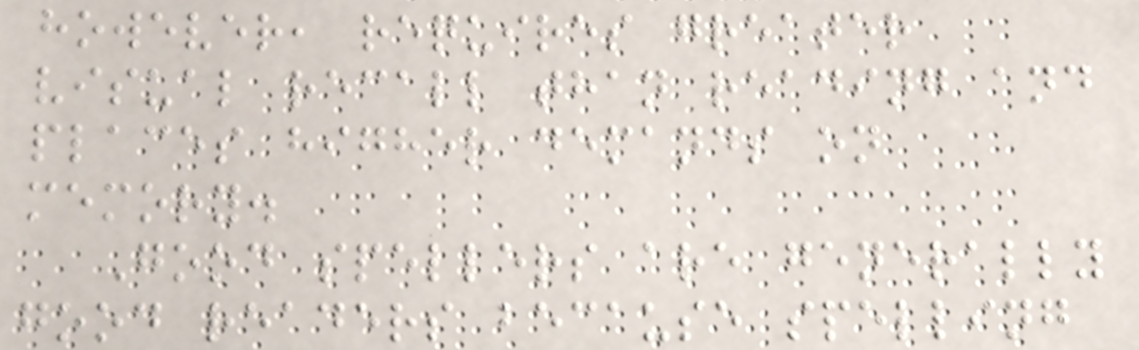however, requires greater
visual recall than reading and
places higher demands on
memory.
Good spellers are generally
good readers because spelling
